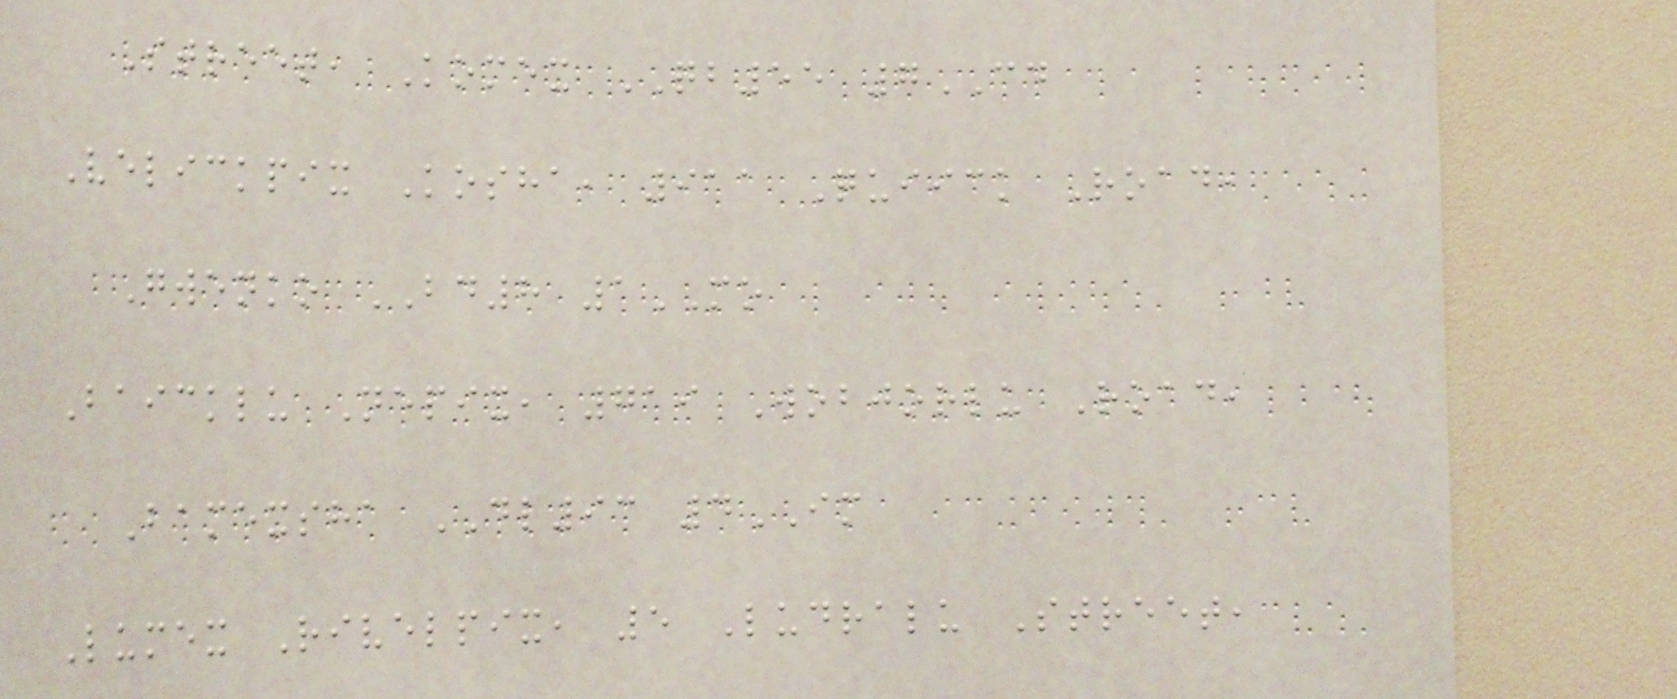Street, Komex QB55 7CD
Velickpix Kosha, 911 Quiick Road,
Gwenko BD8 1MO
Baicklu Nepix, 719 Wobjorlu Road,
Bamexsha DL93 4IM
Lumex Rivelpix, 5 Ludralu Street,
